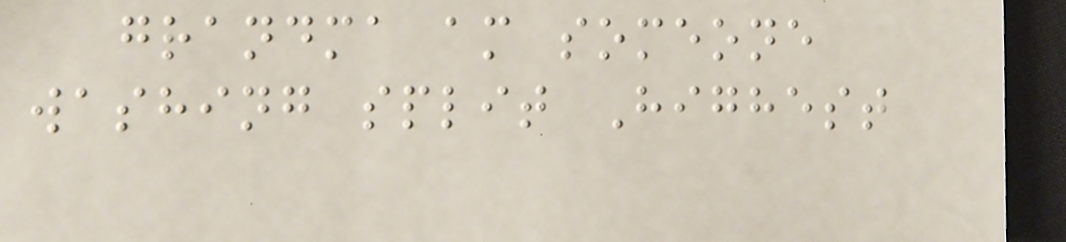grandma am someone
washing split Highest
